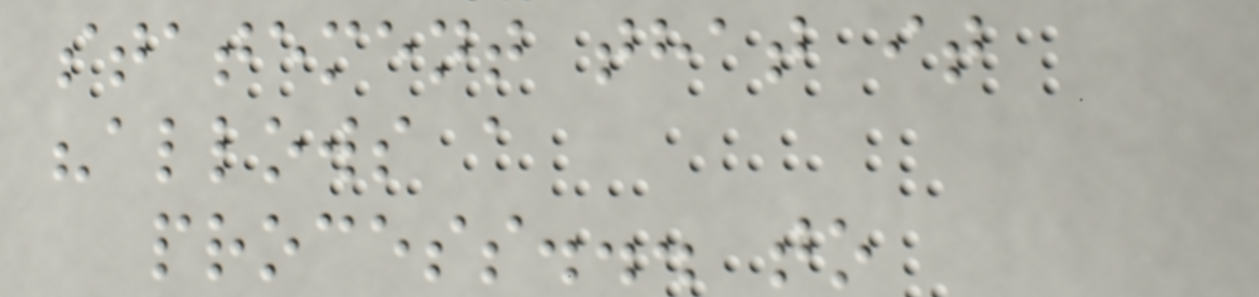statement that it
"allows a
process... to
